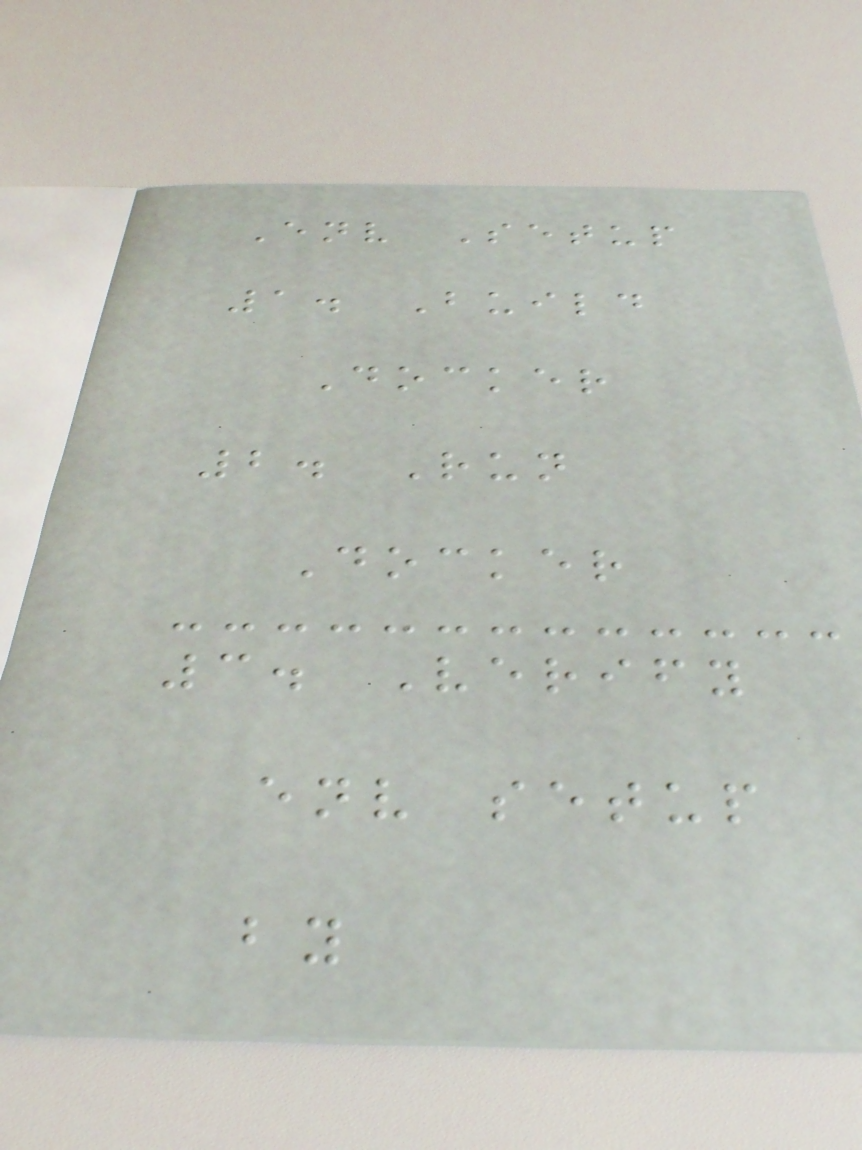Env Setup
1. Build
Docker
2. Run
Docker
3. Verify
env setup
by
